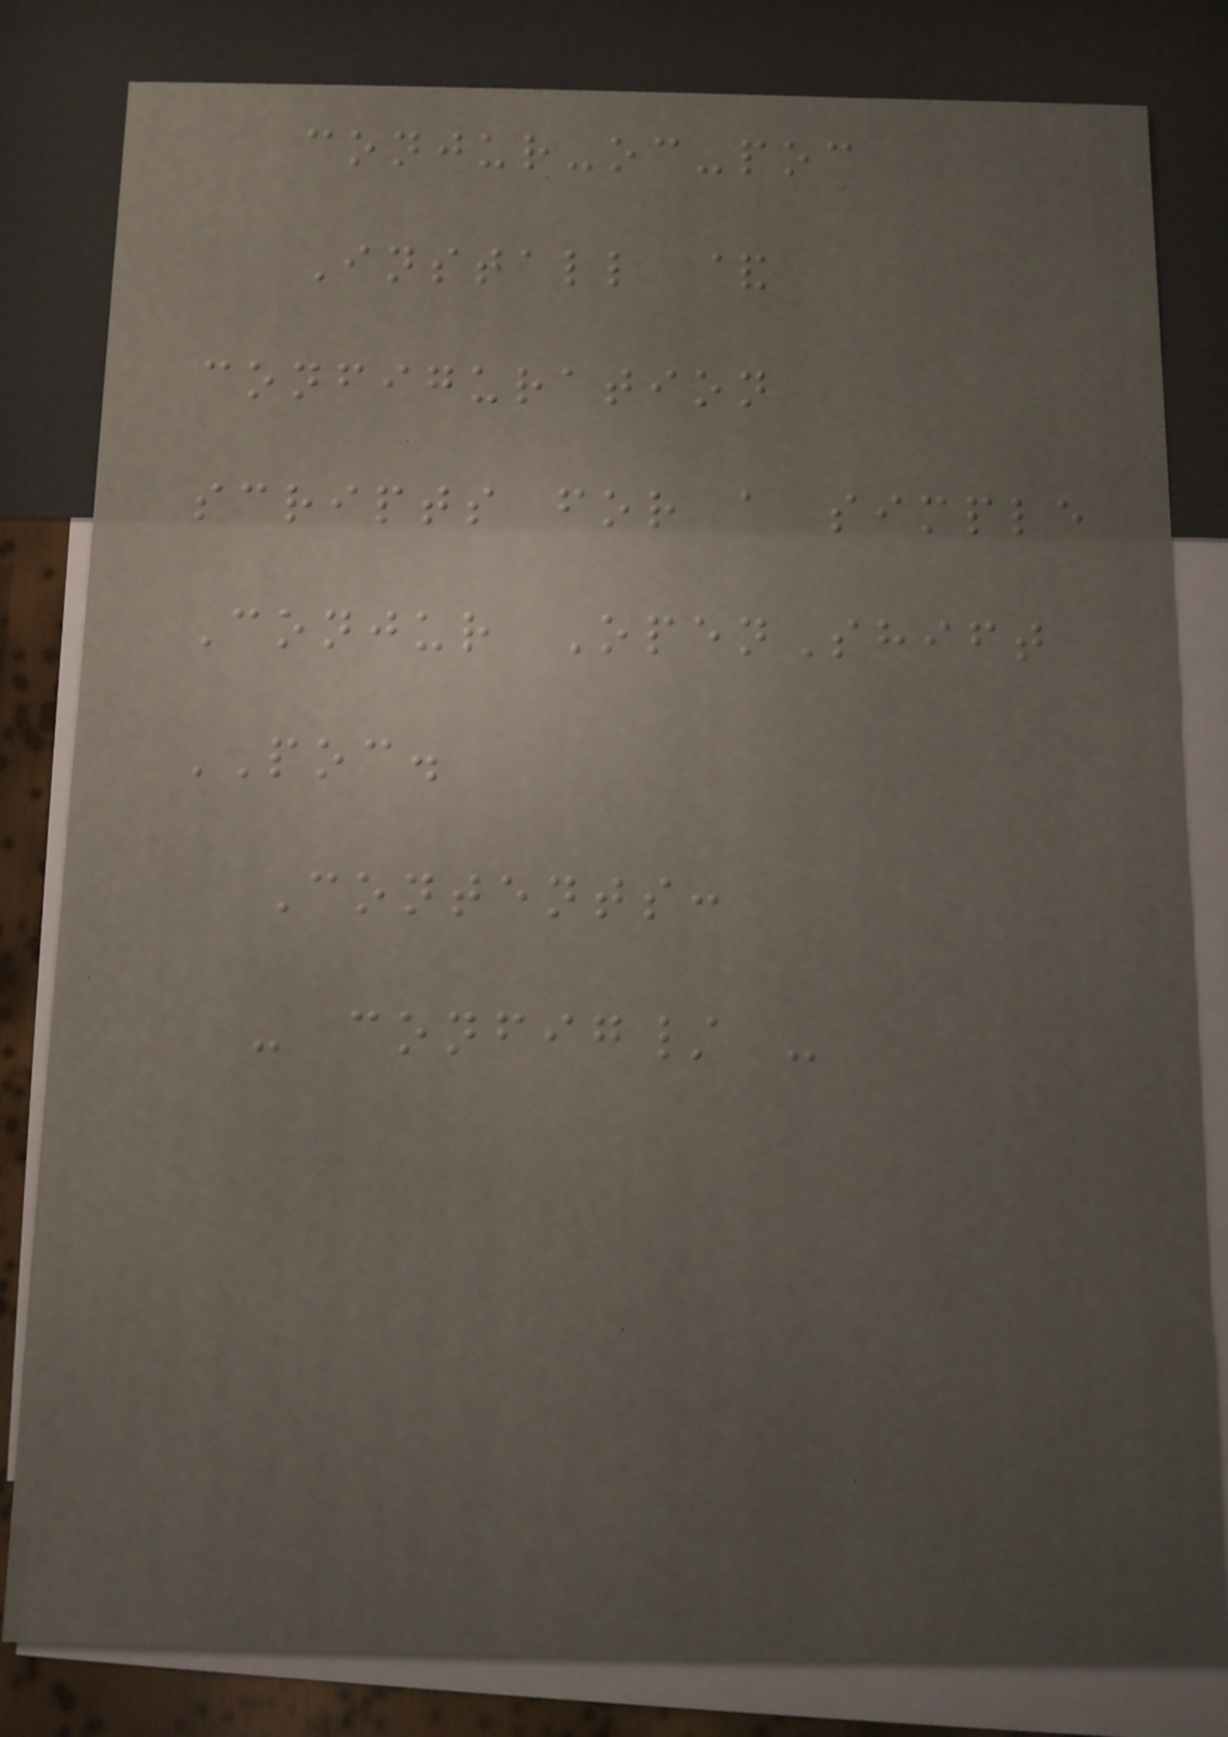conjur-oc-poc
Install &
configuration
scripts for a simple
Conjur OpenShift
POC.
Contents:
- config/ -
